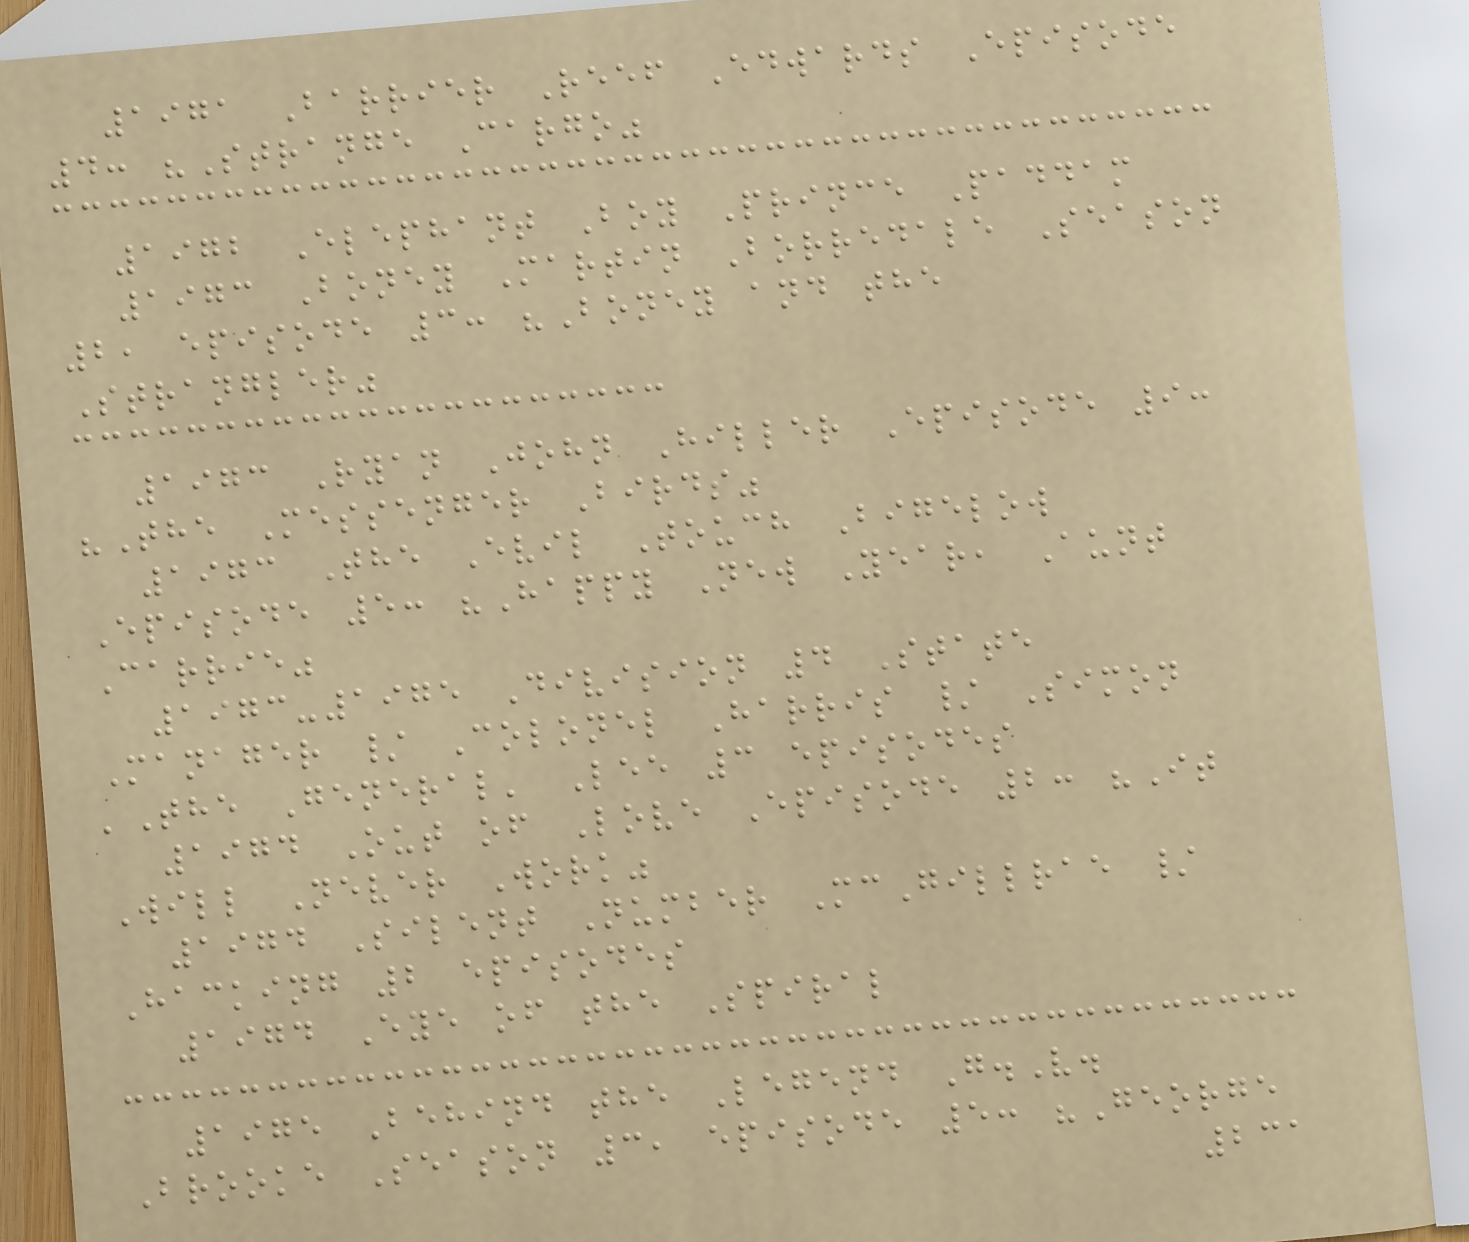1971 Barrier Reef Edwards Episode
4: "Strange Cargo"
1972 Elephant Boy Prince Paddam
1973 Boney Martin Borredale Season
2, episode 3: "Boney and the
Strangler"
1973 Ryan John Hiller Episode 9:
"The Messenger Birds"
1973 The Evil Touch Bigelow
Episode 5: "Happy New Year, Aunt
Carrie"
1973-1975 Division 4 State
Manager / Colonel Harris / Simon
'The General' Lee 3 episodes
1974 Out of Love Episode 2: "It
Will Never Work"
1974 Silent Number McGillrae /
Hacking 2 episodes
1974 Eye of the Spiral
1975 Behind the Legend G.V.
Brooke Season 3, episode 5: "George
231
